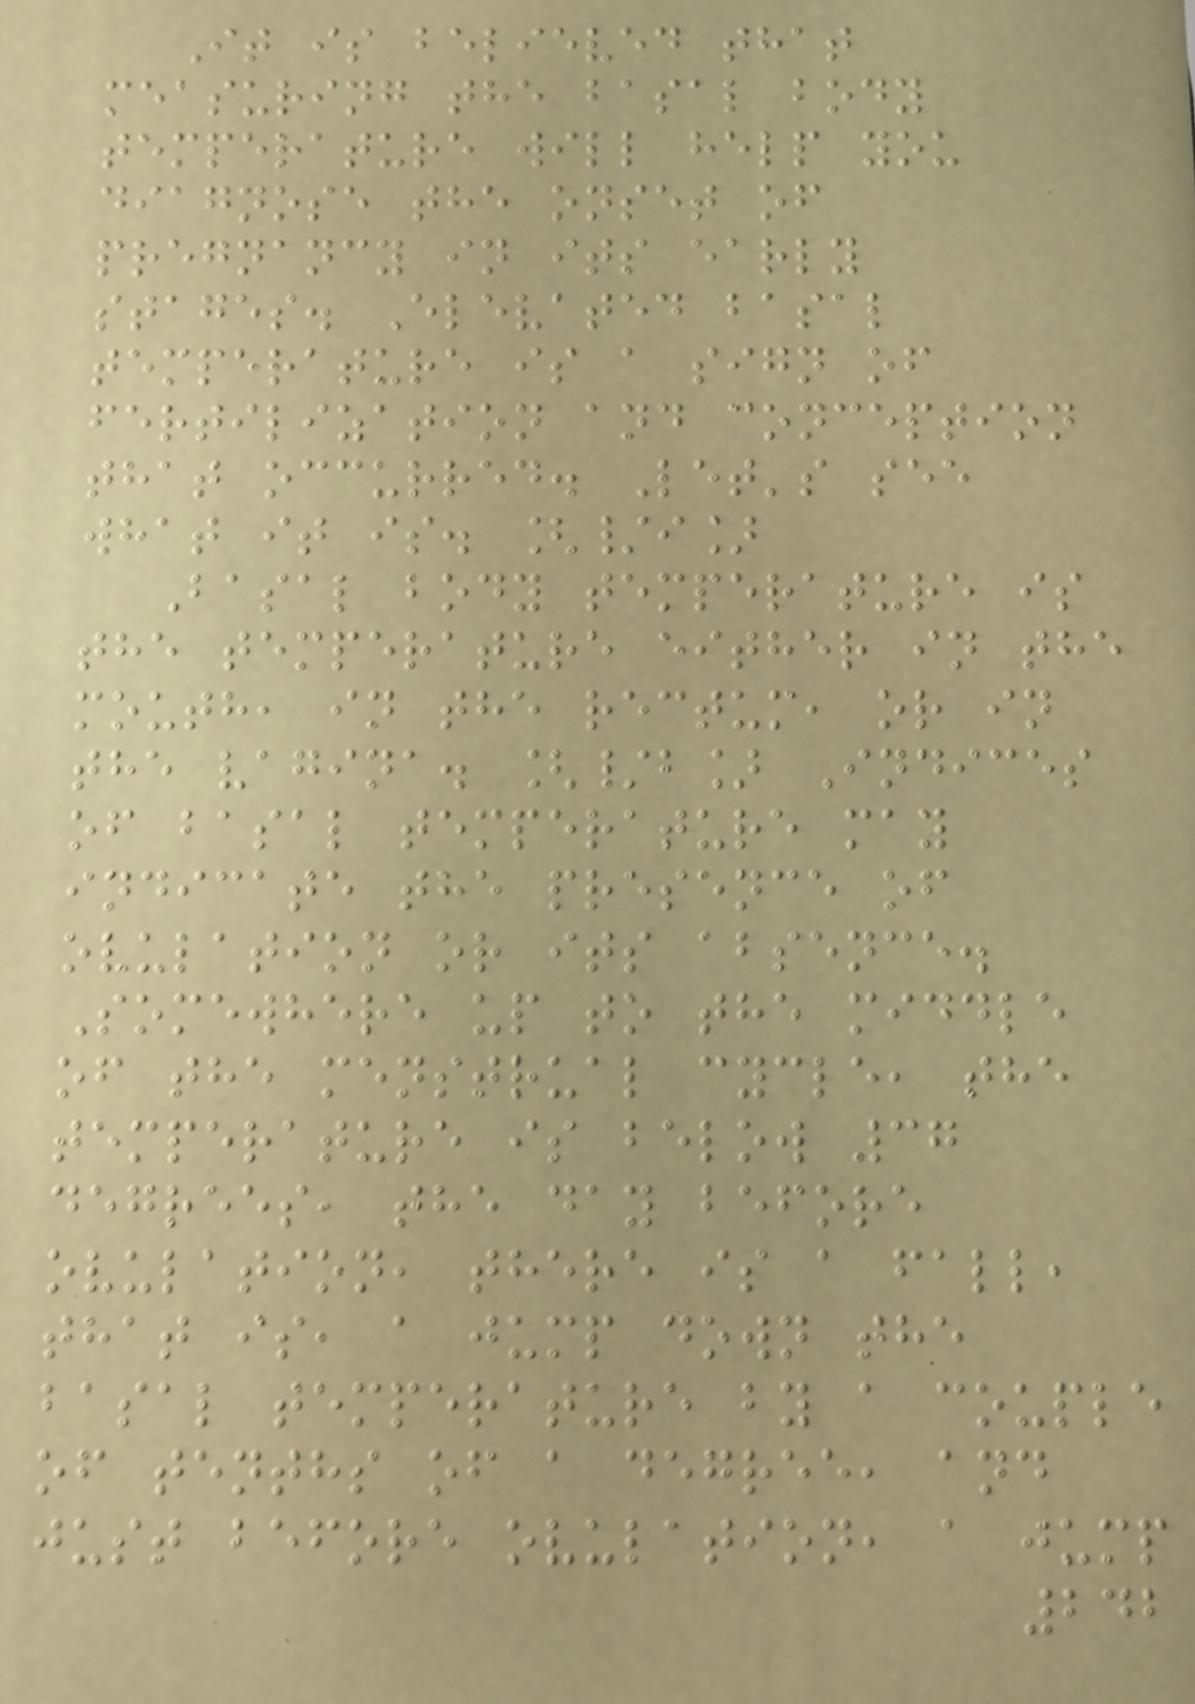It is believed that
measuring the basal body
temperature will help you
diagnose the onset of
pregnancy in its early
stages. Elevated basal
temperature is a sign of
fertilization and conception
that occurred. Let's see
what it is. [/i]
Basal body temperature is
the temperature either in the
mouth, in the rectum, or in
the vagina. [/b] Indices
of basal temperature may
indicate the presence of
ovulation or its absence.
Somewhere up to the middle
of the menstrual cycle, the
temperature is below 37
degrees, the day before
ovulation, there is a fall,
that is, a jump down the
basal temperature by a couple
of tenths of a degree, and
just before ovulation, a jump
242
